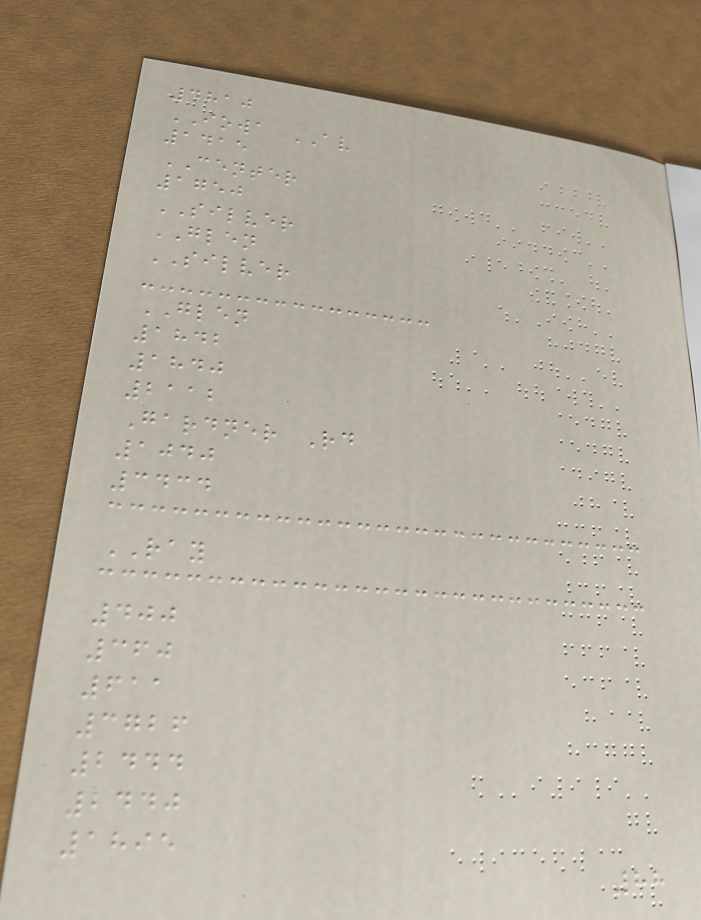4810
IOWA AV
1415
CENTER
1750
SILVER
GLEN
SILVER
GLEN
1842
1840
2112
Gardner Rd
1040
3434
RAY
400
360
611
3726
2444
2440
1895
88
